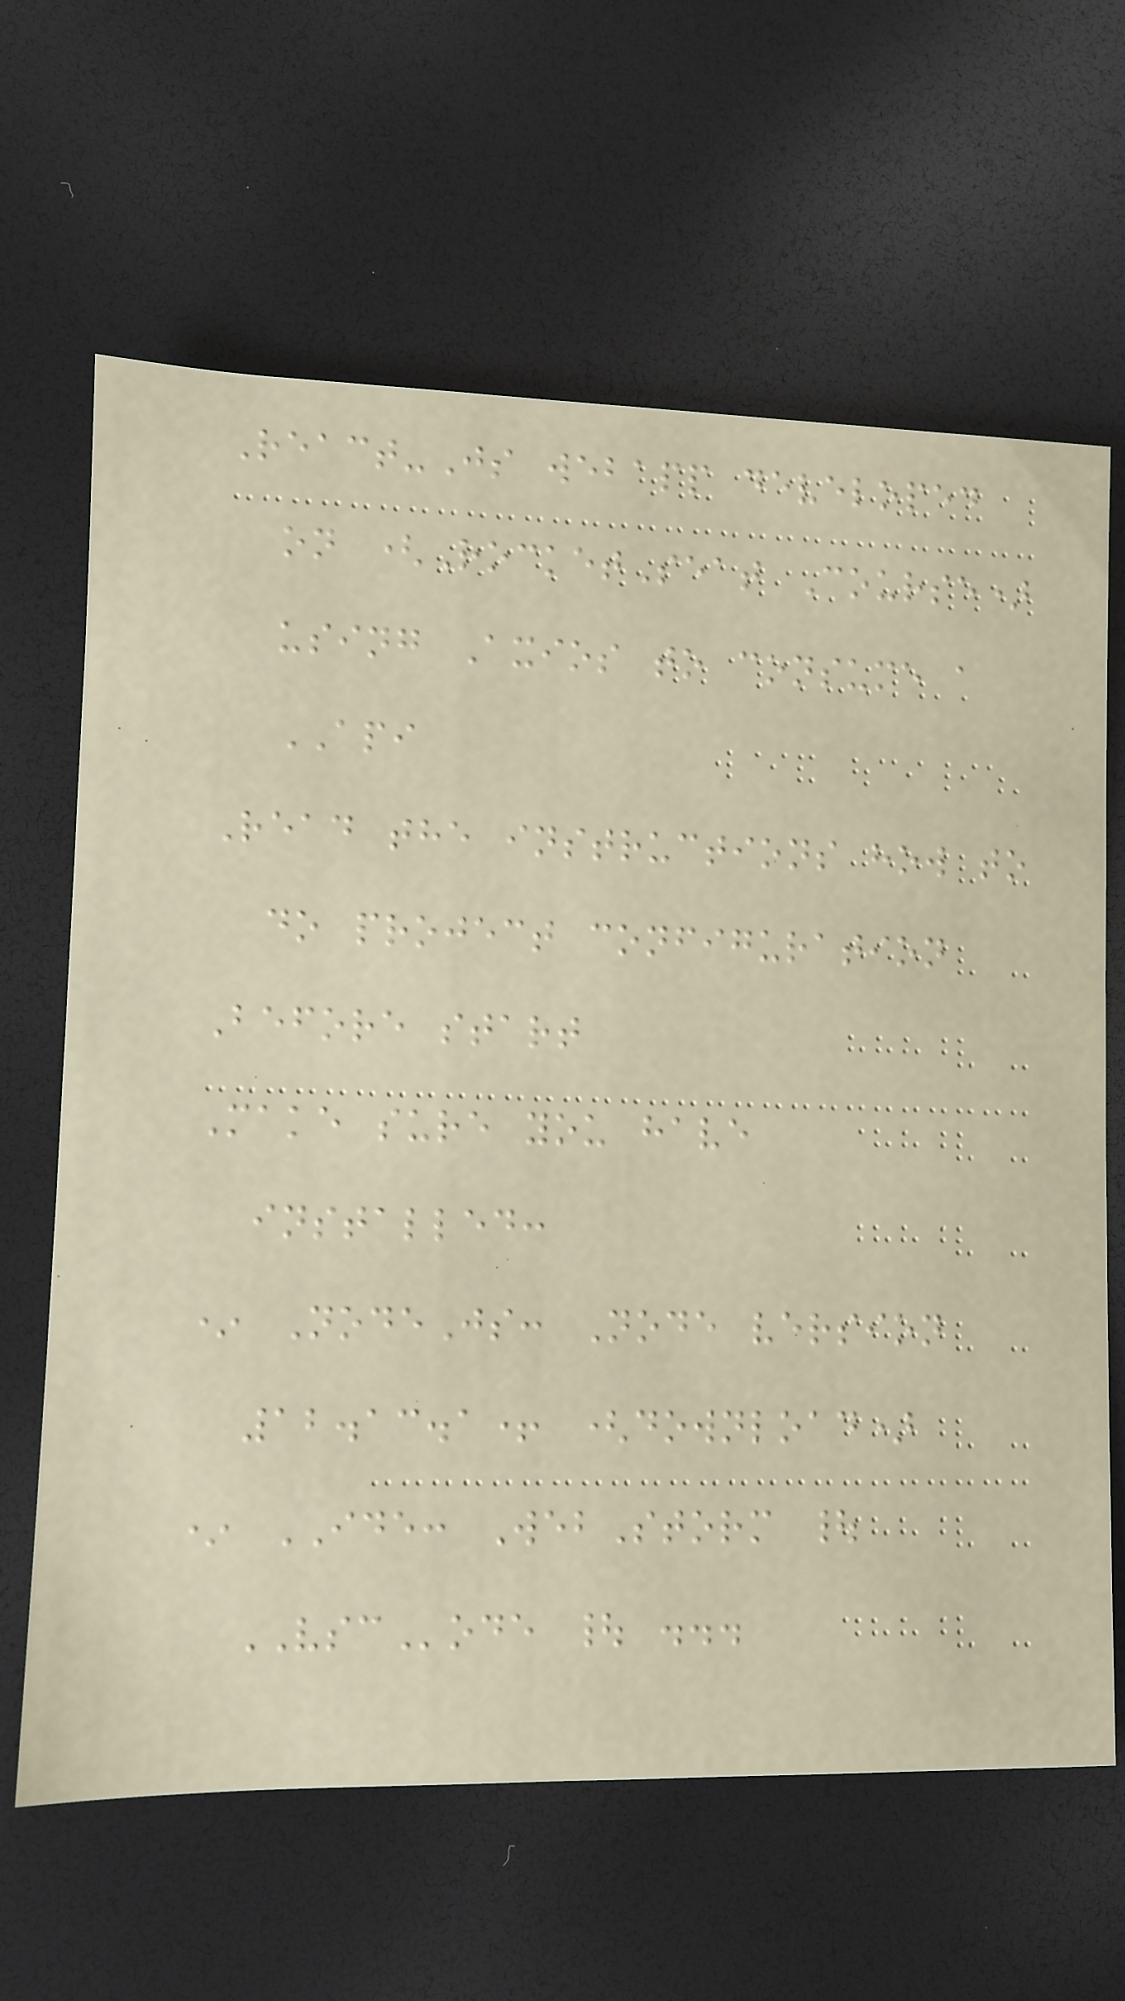React-Js webapp developed
on (RocketSeat Course)
using Axios to consume a
API
Read the instructions how to
do project configuration
Before start
Make sure you have
installed:
* NodeJs: Node version
12.13.1+ (download)
* IDE: WebStorm |
VSCode | ...
